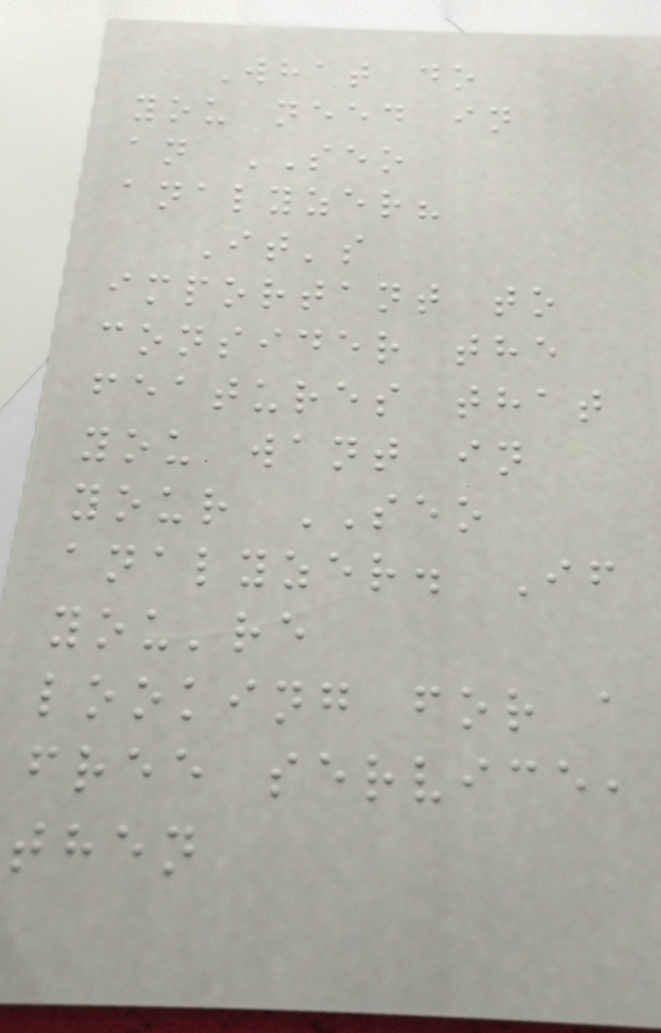What do
you need in
an SEO
analyzer?
It's
important to
consider the
features that
you want in
your SEO
analyzer. If
you're
looking for a
free service,
then
